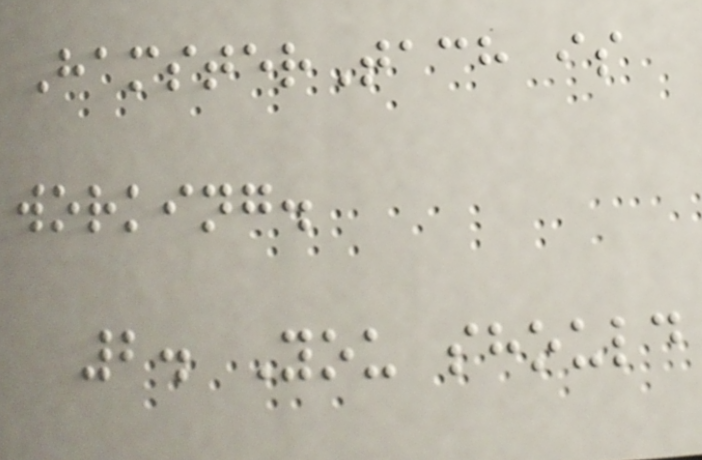HamsterTach is
working.
2. You should
